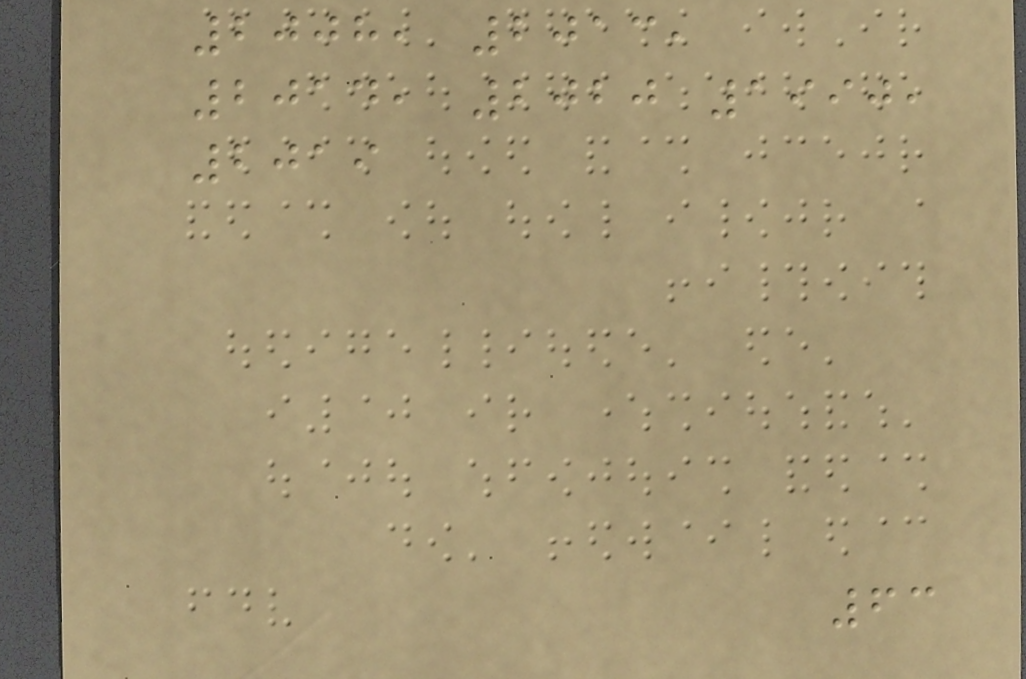2008, 2013,
2014, 2020 1990,
2019
63
